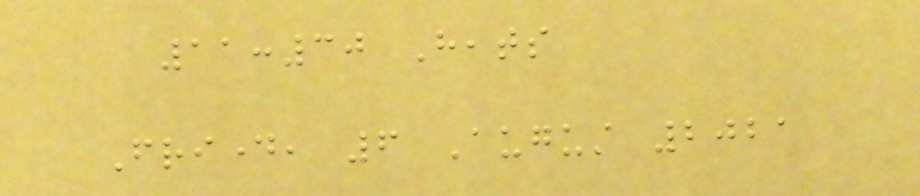11:30 Heats
Friday, 6 August 2021
